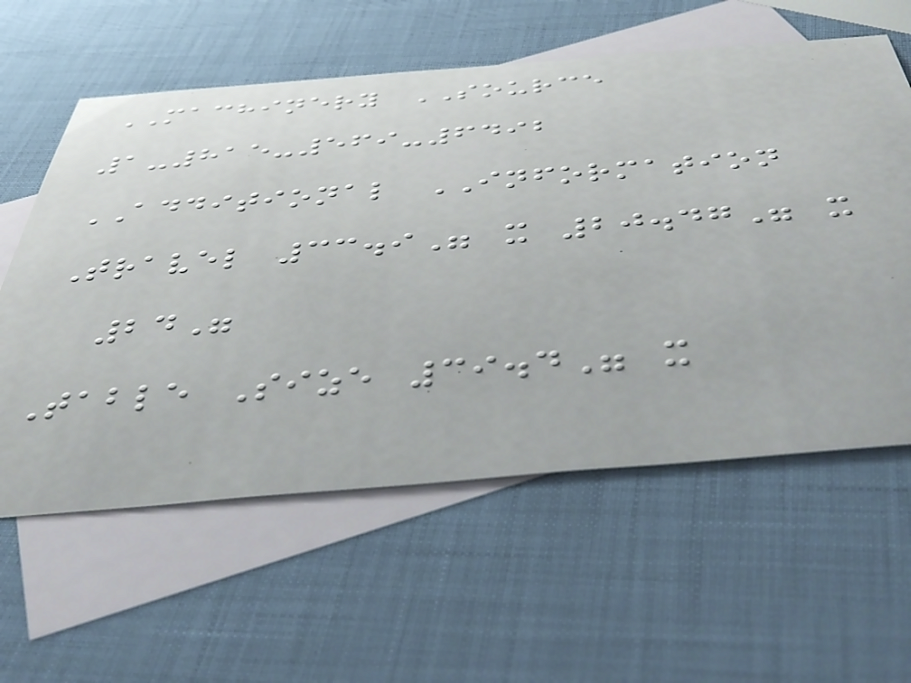MACHINERY SOURCE
1-815-569-6492
ADDITIONAL INFORMATION
Travel 33.9" x 20.47" x
24"
Table Size 39.4" x
